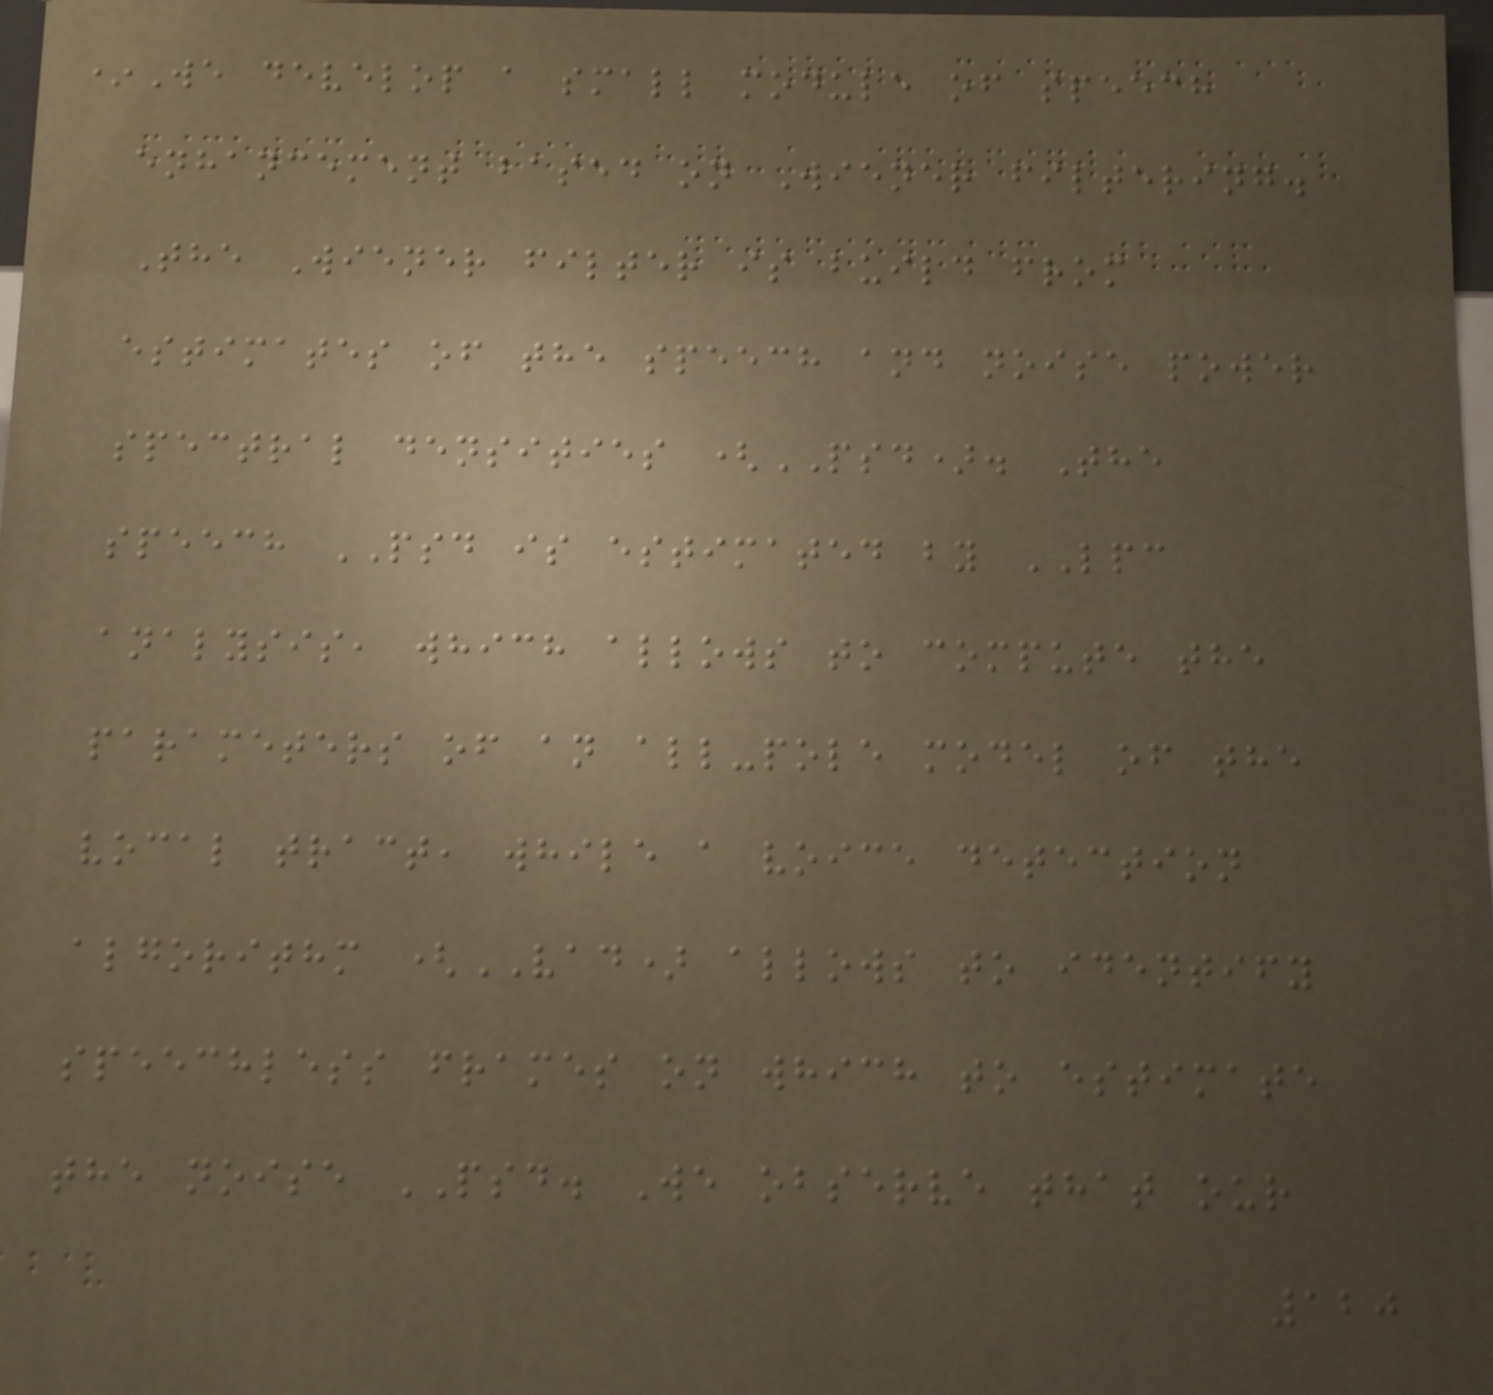*We develop a small module of speech
enhancement based on Wiener filtering.
The Wiener filter is build from
estimates of the speech and noise power
spectral densities (PSD). The
speech PSD is estimated by LPC
analysis, which allows to compute the
parameters of an all-pole model of the
vocal tract, while a voice detection
algorithm (VAD) allows to identify
speechless frames on which to estimate
the noise PSD. We observe that our
120
